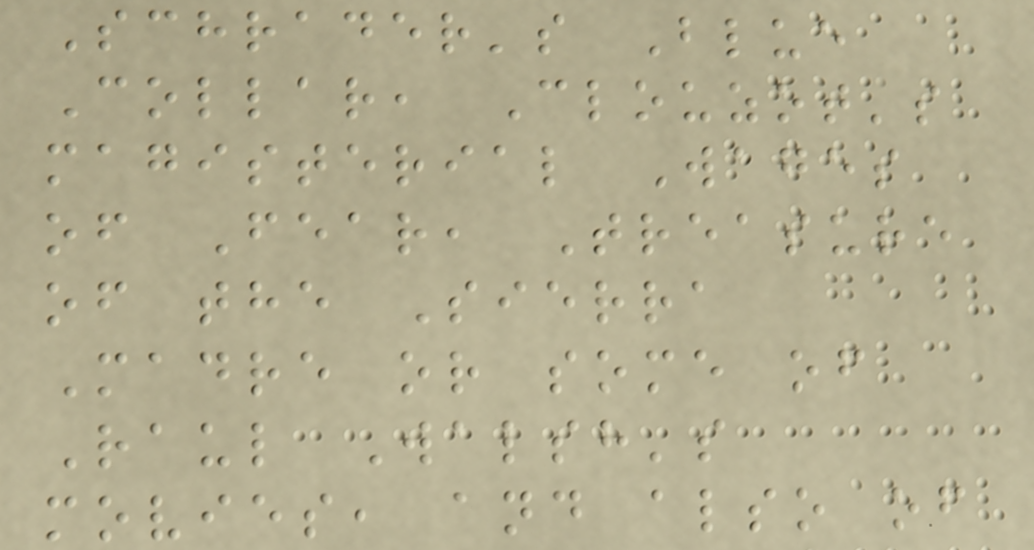Schrader's Blue
Collar, Clouzot's
magisterial Wages
of Fear, Treasure
of the Sierra
Madre or some of
Raul Walsh's
movies, and also of
